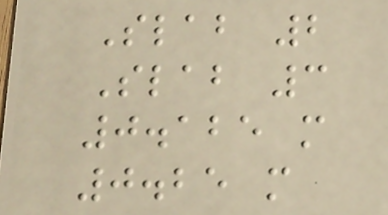Slab 2
Slab 3
0.125 m
0.25 m
